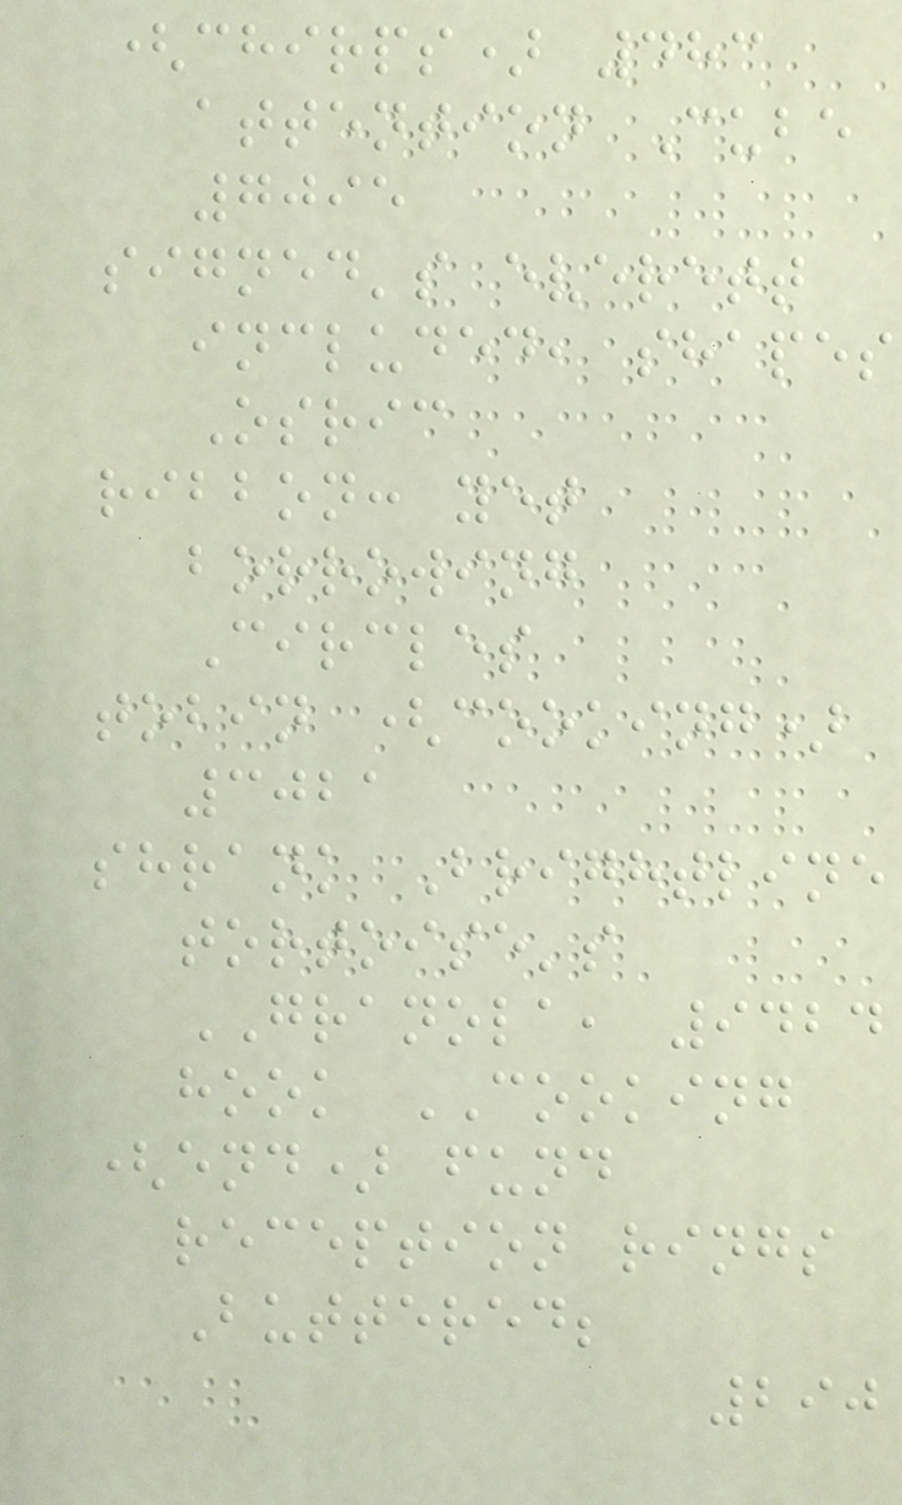(chirps) 483
attention Cube
7095
signed's everett
included, shapes
Osric
ribbon: yet
borrowing
Circles
tobin (cooking)
3021
shrank Brightline
tortoise's
GRANOLA, 9424
hook COOKING
(end) fund
reception rings
Buttered;
290
